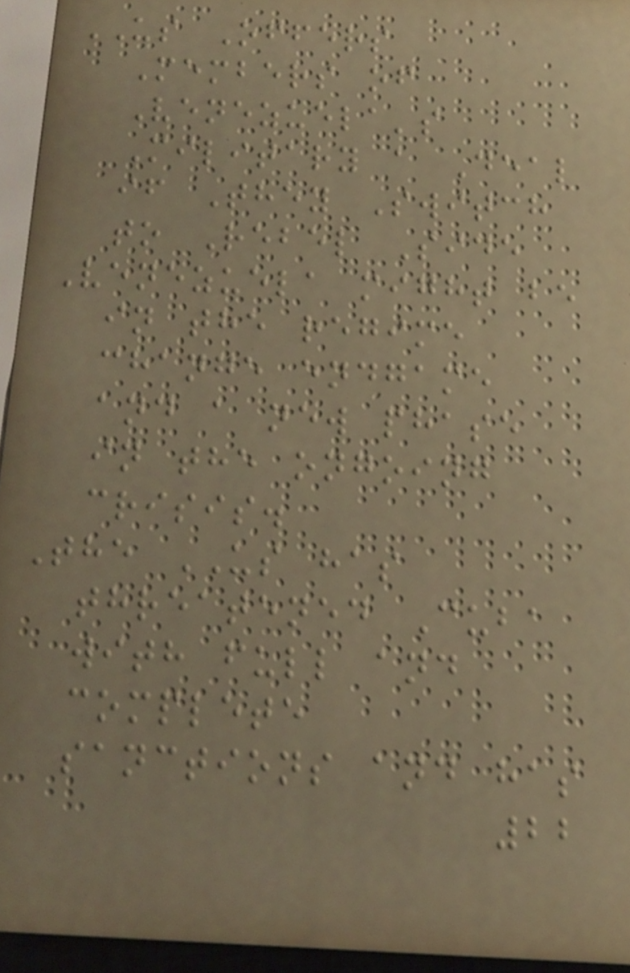US Offers
Members of
Venezuela's
Military a Deal
if They Switch
to Rebel Side
Venezuela might be
in the regime
change endgame
and a new phase
in the ongoing
crisis.
The US has
threatened Cuba
with full and
complete
sanctions and has
22
